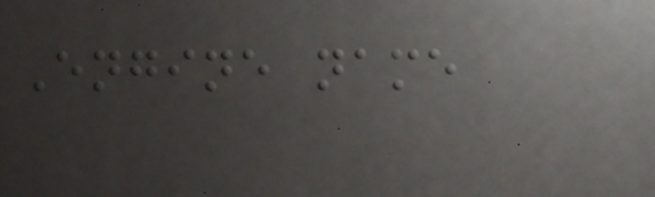Engine name
